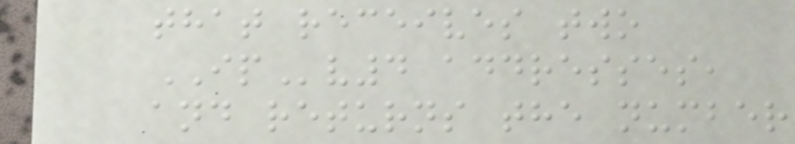that receives two
IPv4 addresses,
and returns the number
